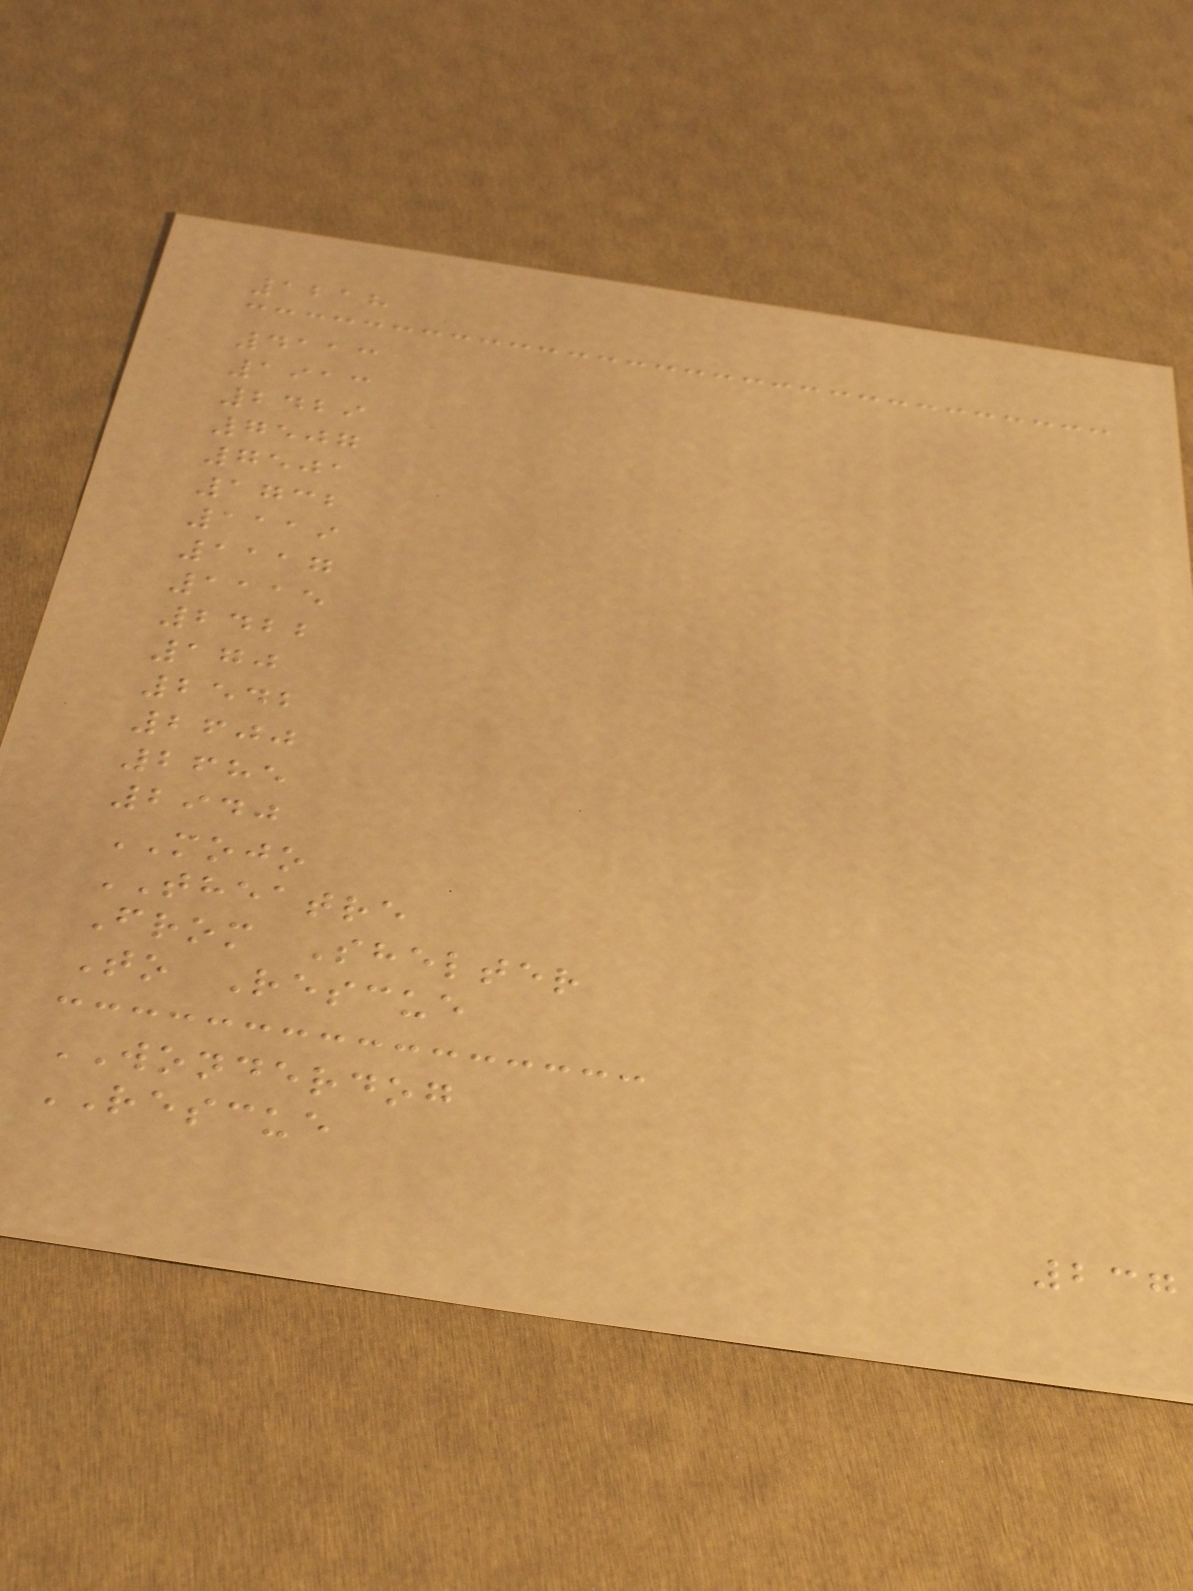1218
4113
1913
2429
7507
7501
1732
1119
1117
1115
2422
170
2542
2600
2685
2940
MOJO
THEATRE
From Shelter
To Rescue
WONDERDOG
RESCUE
237
